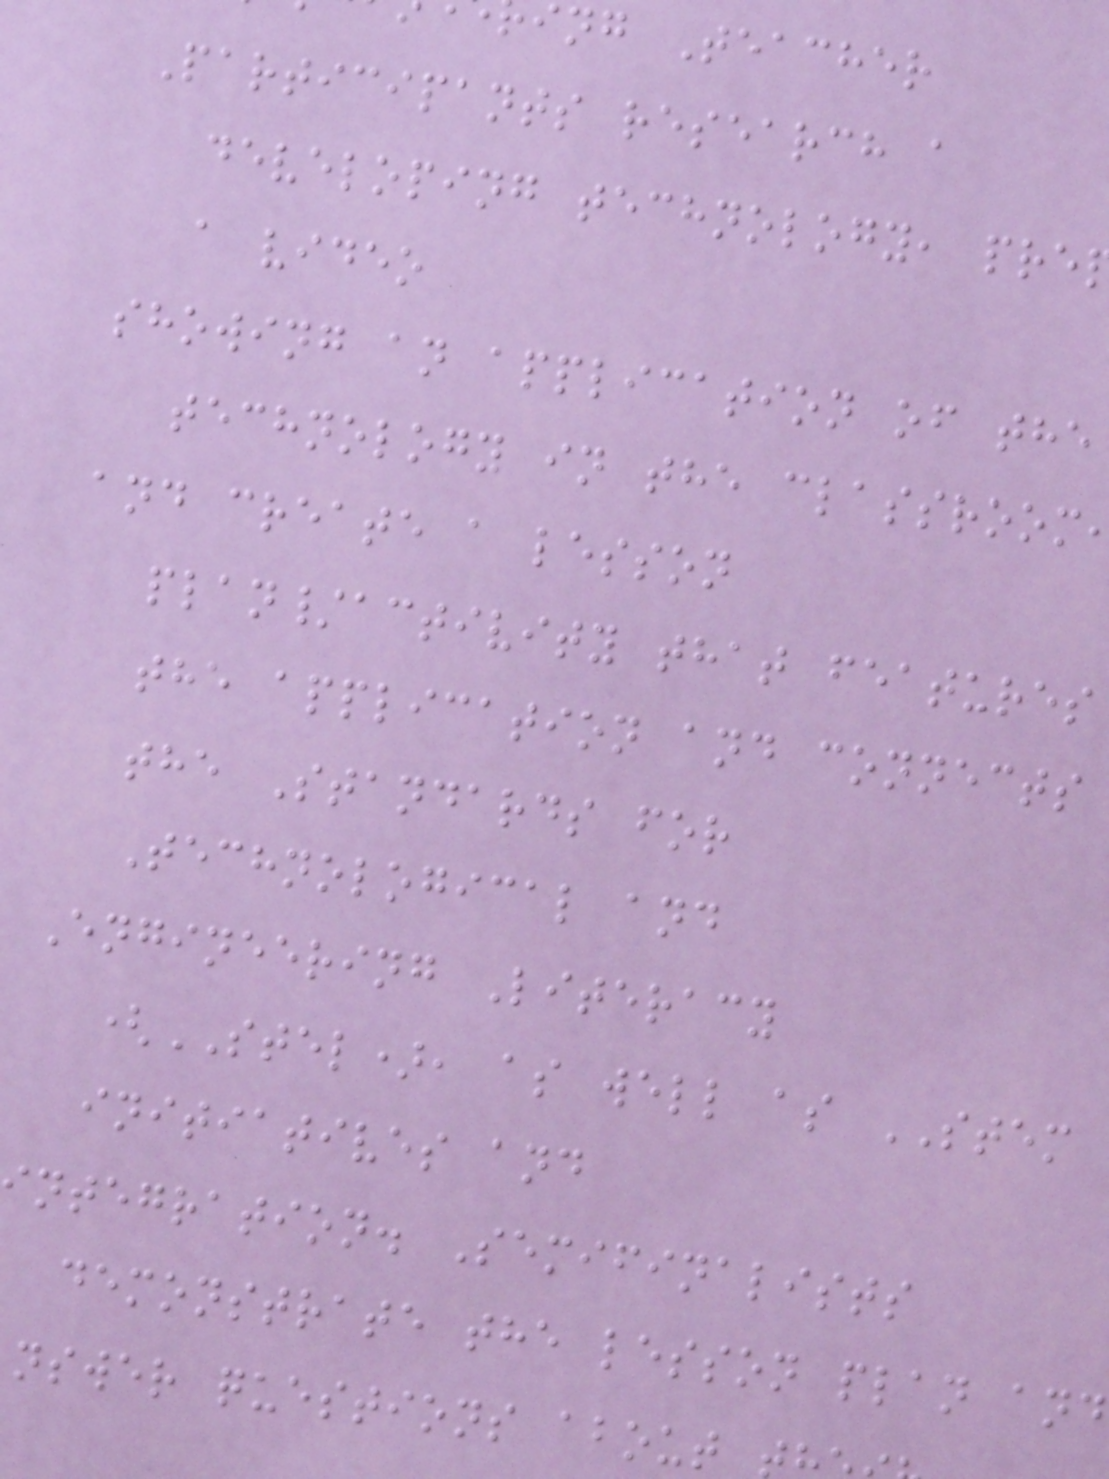ing Teacher
Participants research a
developing technology, pre
a video
showing an application of the
technology in the classroom
and create a lesson
plan/activity that features
the application and connects
the Standards for
Technological and
Engineering Literacy
(STEL), as well as STEM
initiatives and
integration. Semifinalists
demonstrate the lesson plan and
nswer questions about
